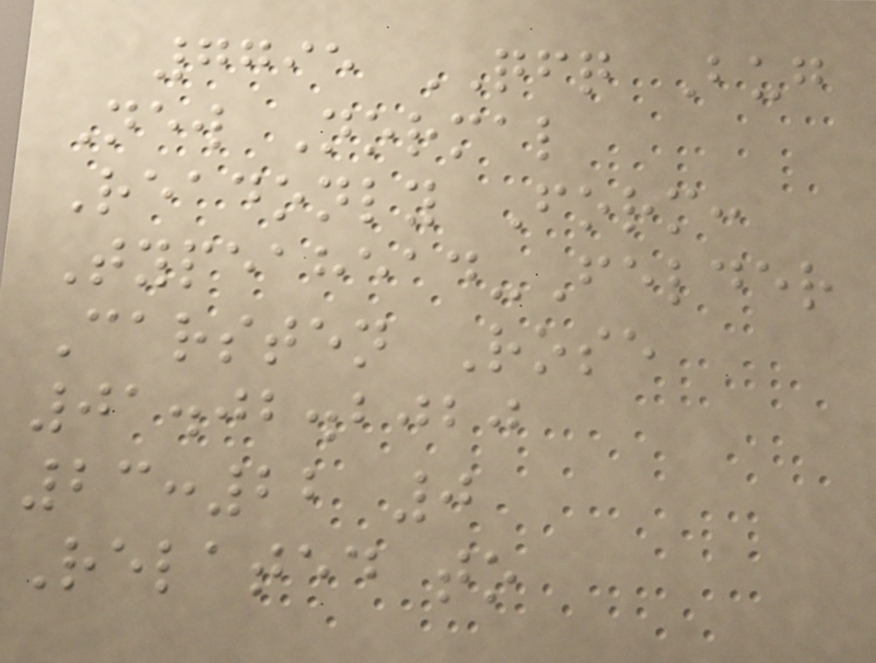7795 QFQ Bug
New Normal
Readonly Form:
Typeahead-Felder
Carsten Rose
01.02.2020
23:22 0
Related to
